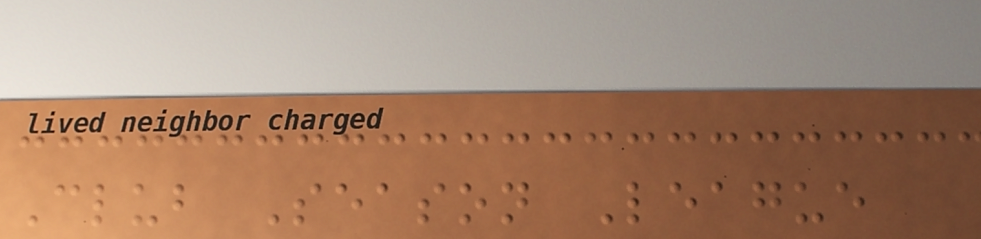Club Season League
